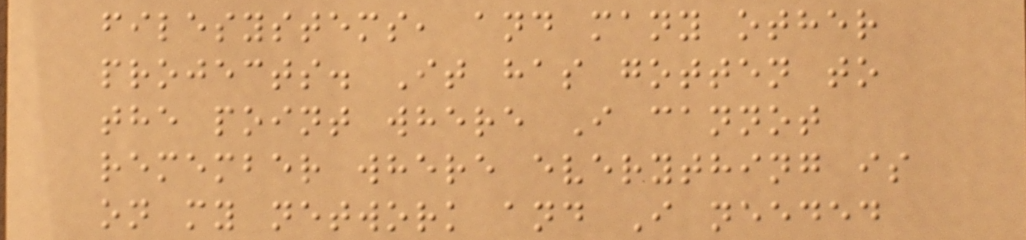filesystems, and many other
projects. It has gotten to
the point where I cannot
remember where everything is
on my network and I needed
